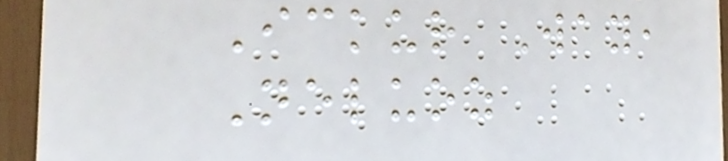Ickur Way,
Neluoz
